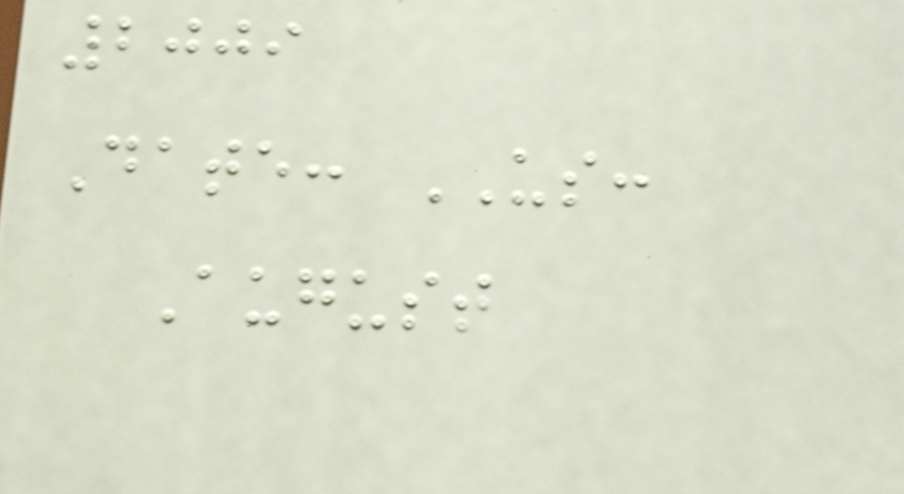2009
Date: US:
August
